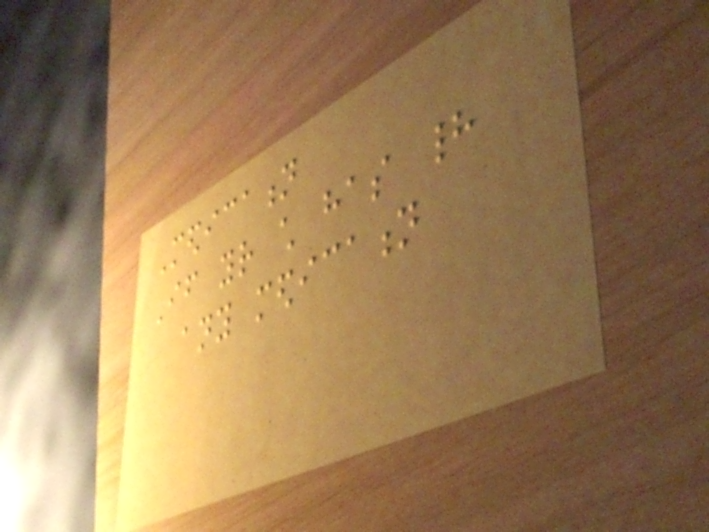Medication
If your child has had
any medication
